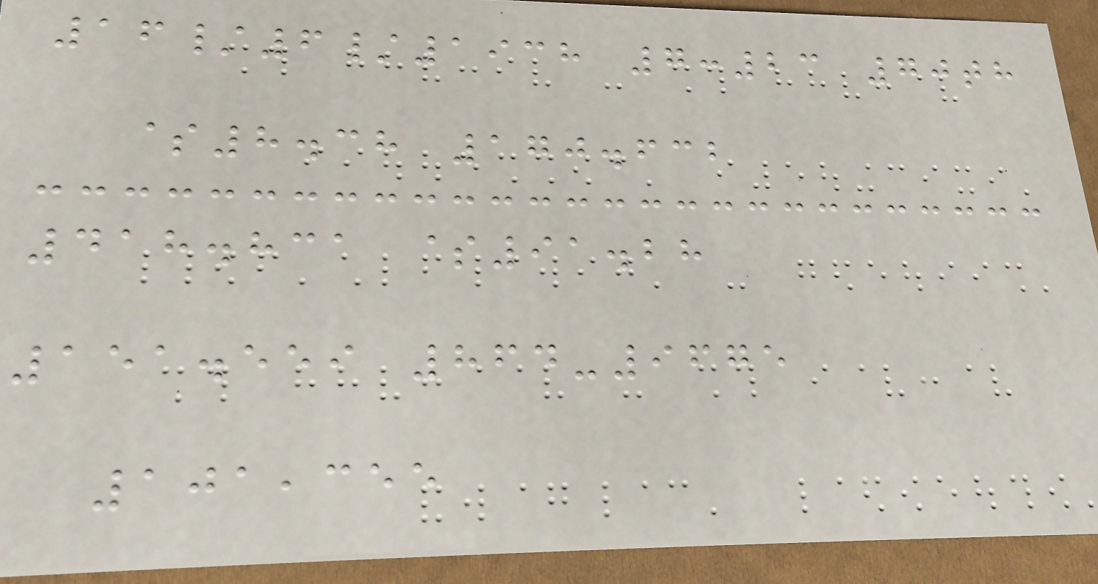16/6/1938 7:23 70th
$8.38 170.632
418.831 $91.28
151.559 864-9675
101,355
